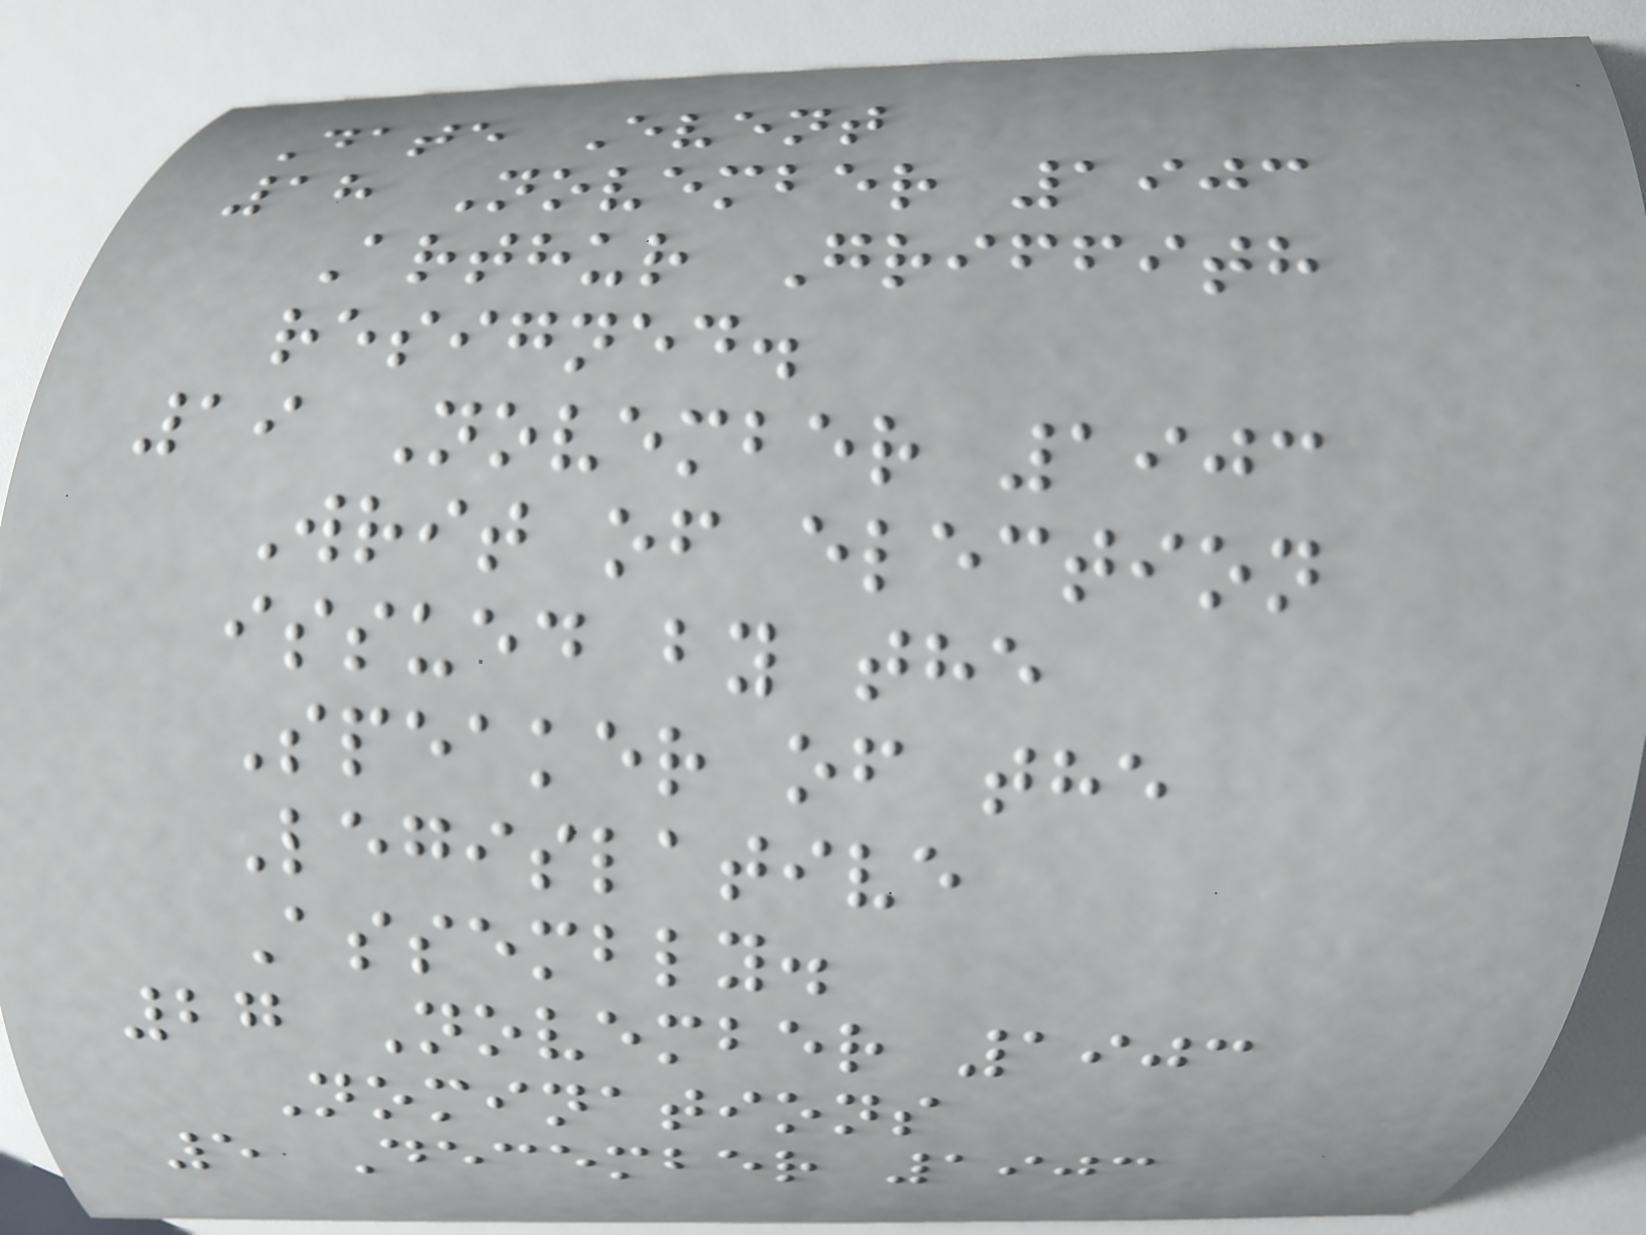Date Event
18 November 1903
Arthur Griffith
resigned.
19 November 1903
Writ of election
issued by the
Speaker of the
Legislative
Assembly.
27 November 1903
Nominations
5 December 1903
